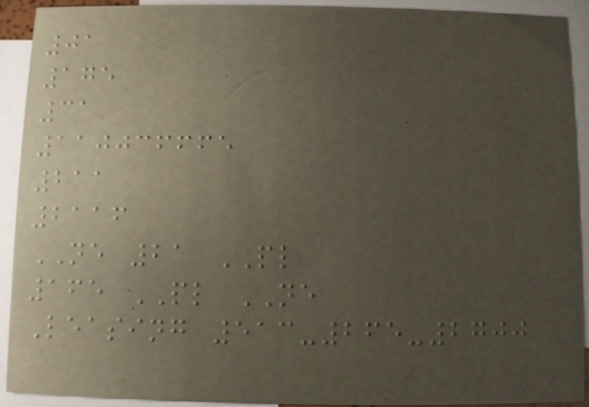01
175
31
110036665
211
2116
NE 21 PL
165 PL NE
Leasing 513-265-2700
